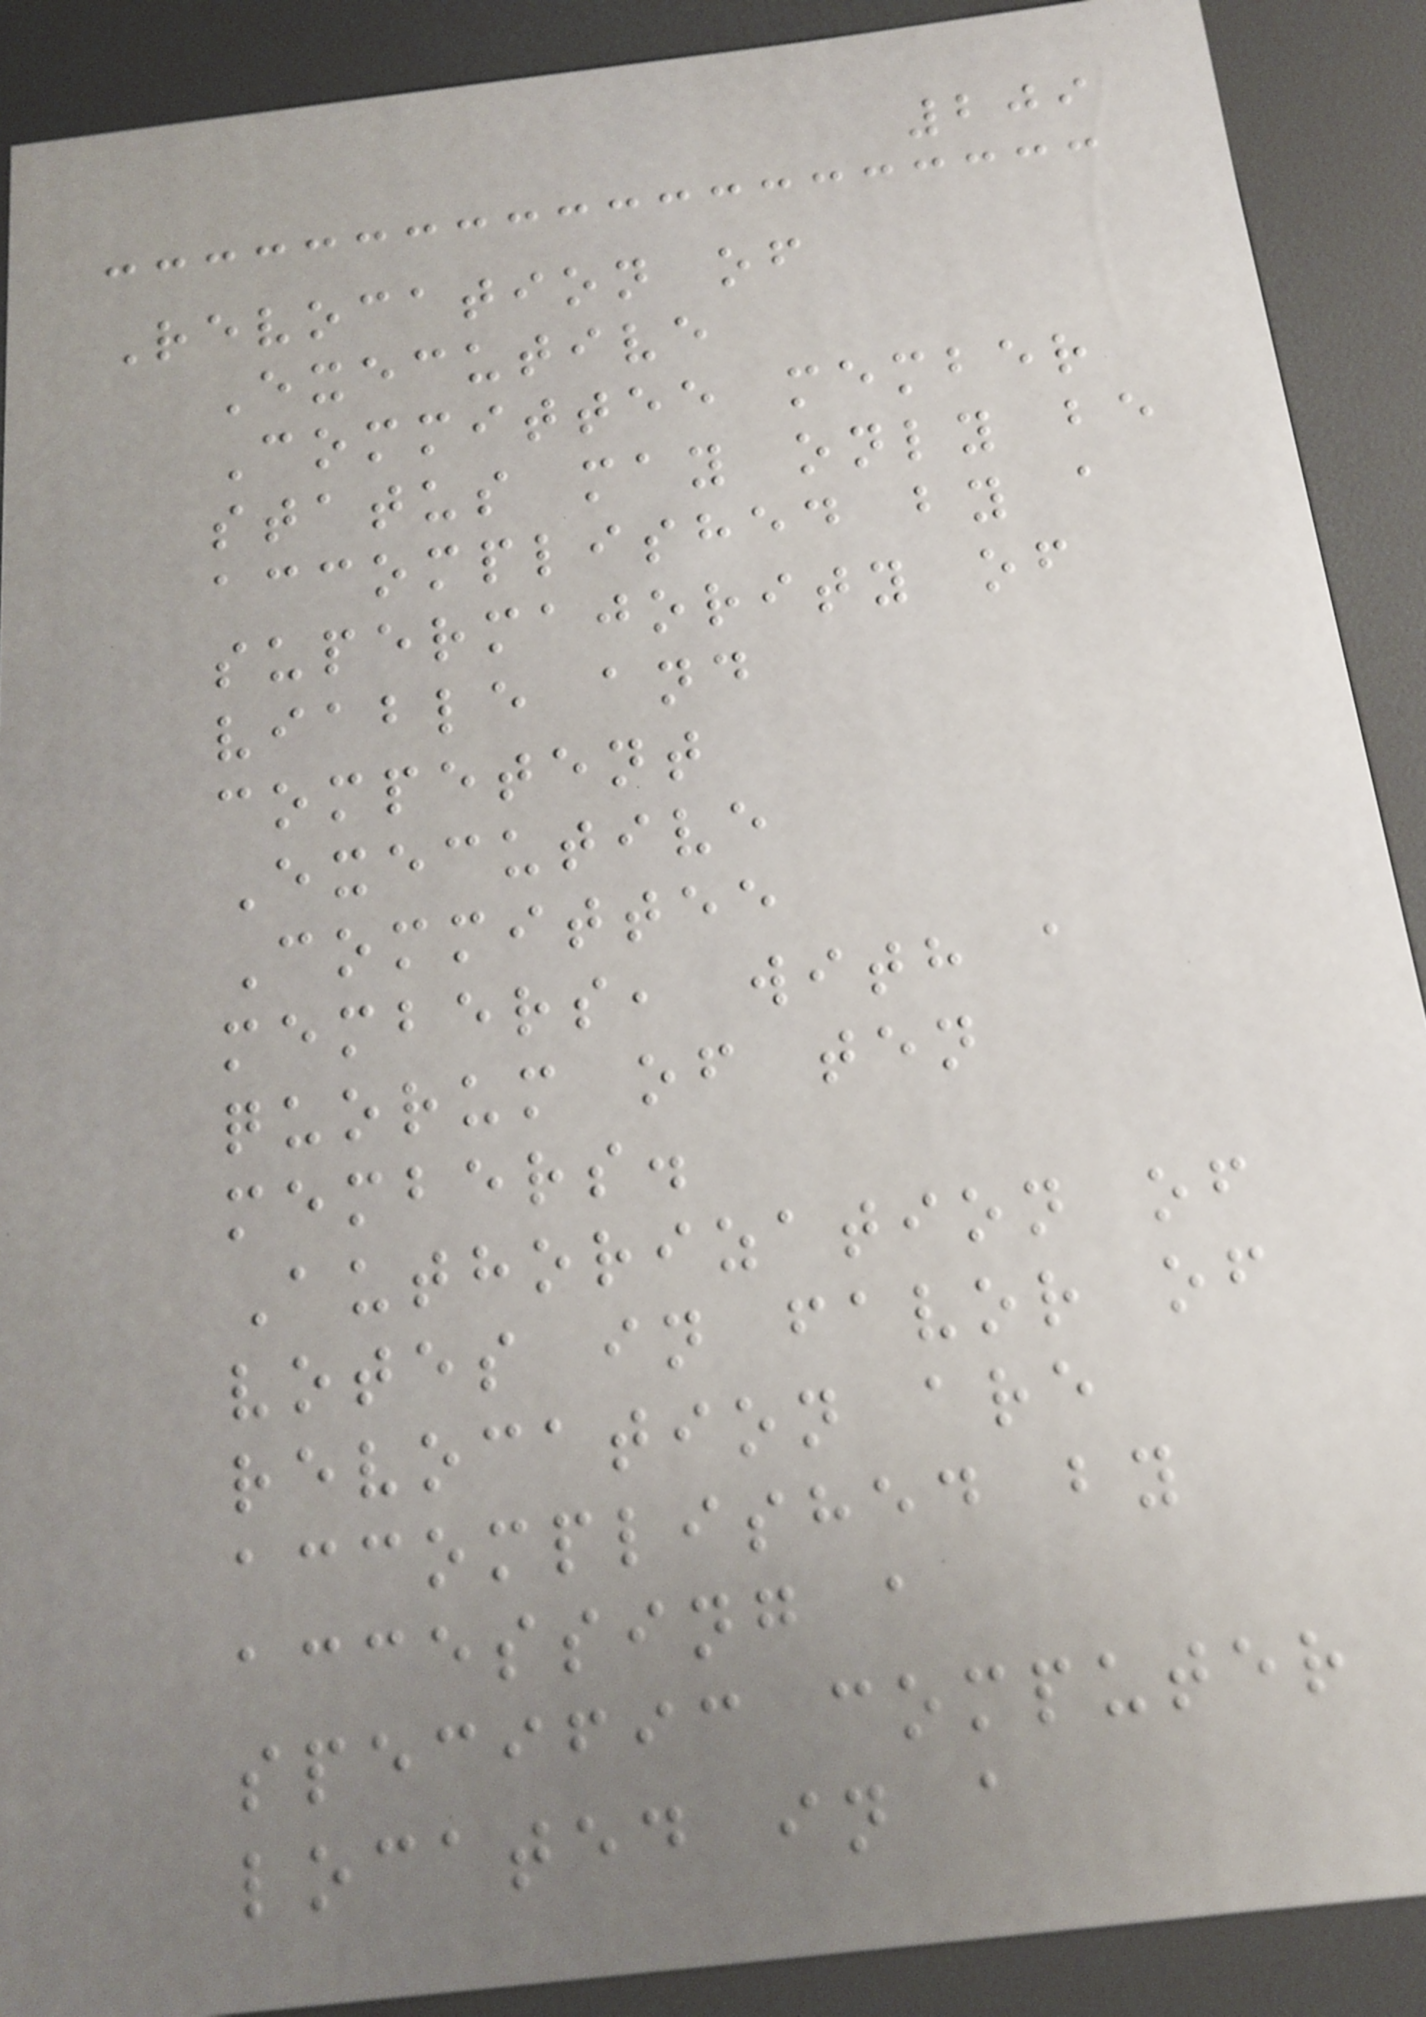209
Revocation of
Executive
Committee member
status may only be
accomplished by a
supermajority of
viable and
competent
Executive
Committee
members, with a
quorum of ten
members.
Authorization of
votes in favor of
revocation are
accomplished by
accessing a
specific computer
located in a
